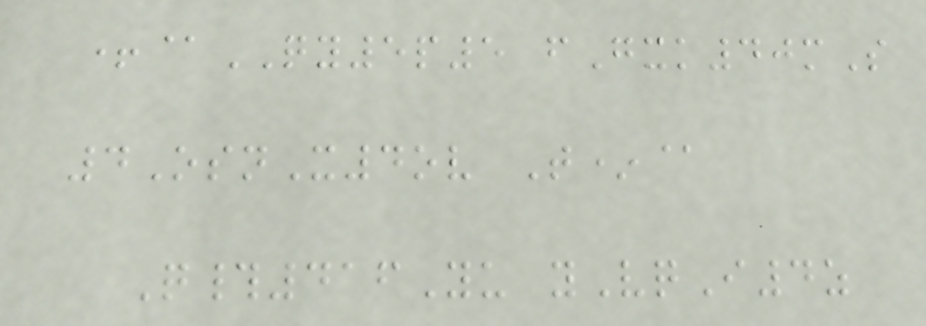+@QY5p5 fGxk40mS
4OsnX4ov T*@
Q#416Yu yVqI4z
